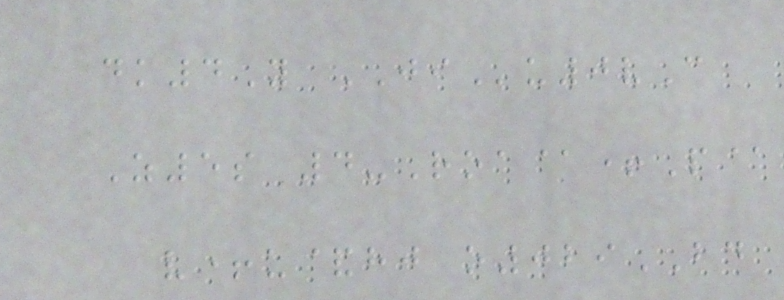dk4Y JIu0vC
Z5s 4-Roa@+P@
v+u&hj o029BD
